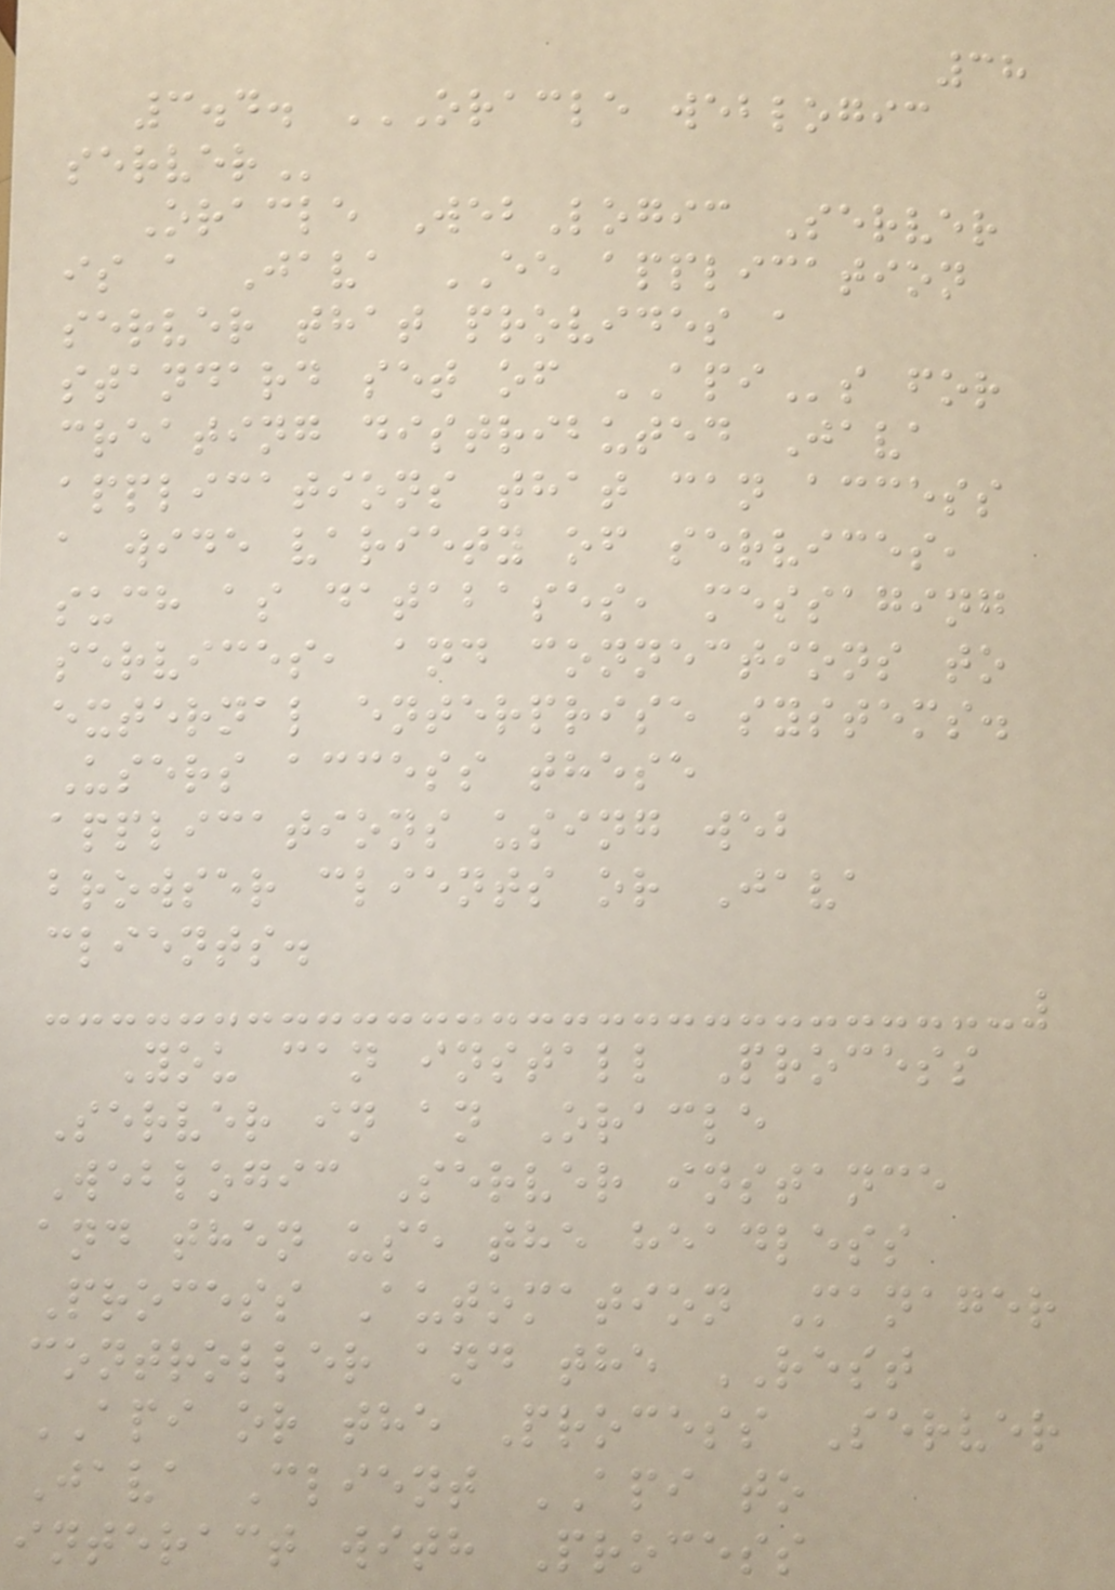38
3.4. ORACLE WEBLOGIC
SERVER
Oracle WebLogic Server
is a Java EE application
server that provides a
standard set of APIs for
creating distributed Java
applications that can access
a wide variety of services,
such as databases, messaging
services, and connections to
external enterprise systems.
Users access these
applications using web
browser clients or Java
clients.
You can install Process
Server in an Oracle
Weblogic Server instance
and then use the headless
Process Automation Manager
controller and the REST
API or the Process Server
Java Client API to
interact with Process
